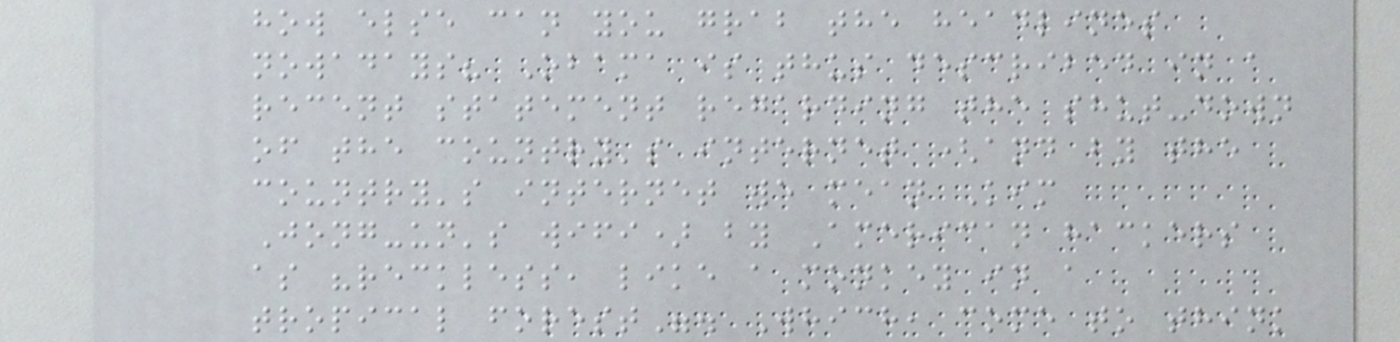how else can you grab the headlines
nowadays? Obama is thus described in a
recent statement regarding the shut-down
of the country's internet (and by the
country's internet we mean Kim
Jong-un's wifi) by American hackers
as "reckless, like a monkey in a
tropical forest". Which, come to think
